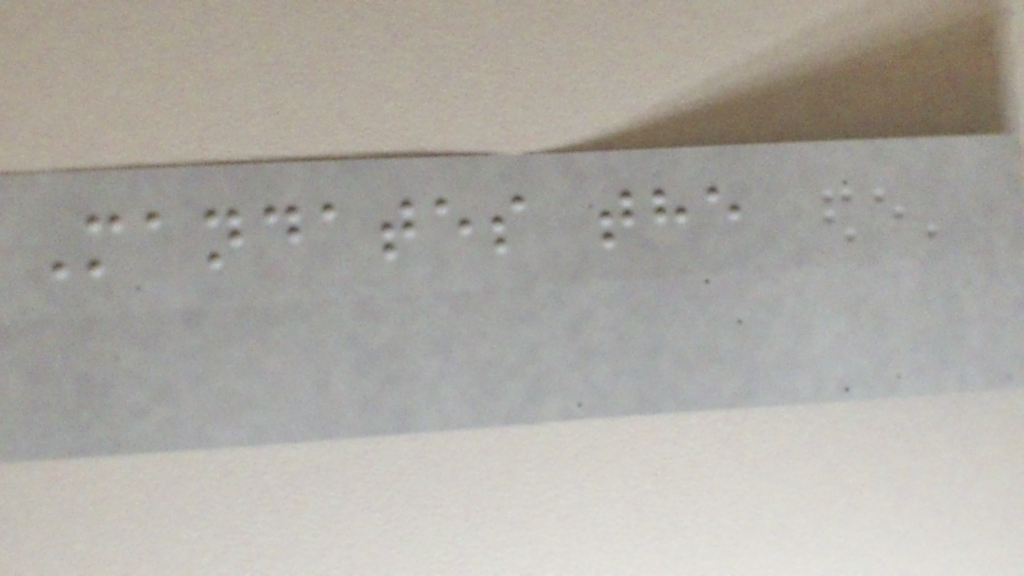Mandates the
